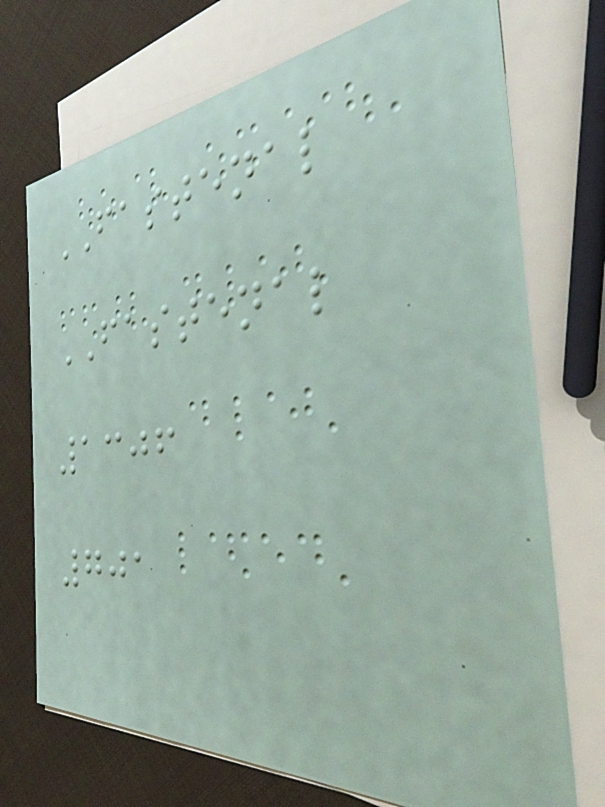FASTENAL
FASTENAL
1306
701
